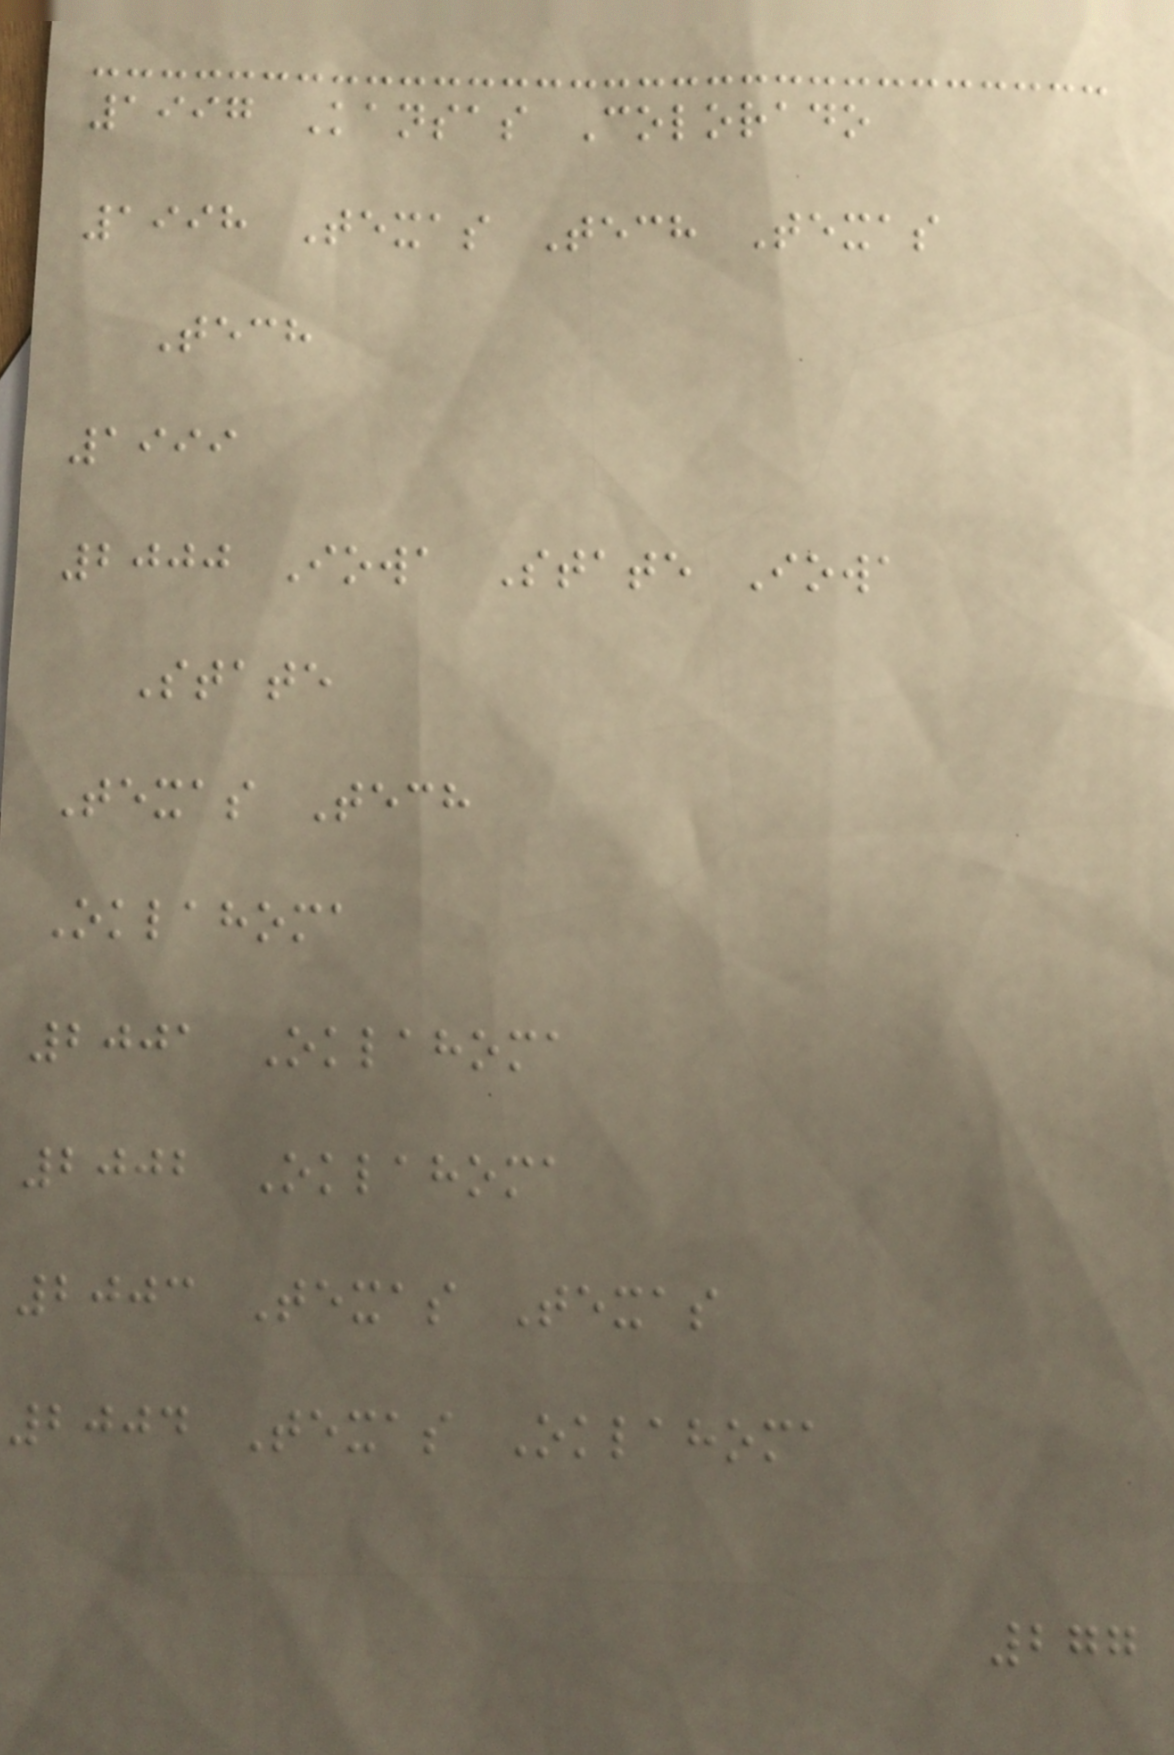1997 Kansas Colorado
1998 Texas Tech Texas
Tech
1999
2000 Iowa State Iowa
State
Texas Tech
Oklahoma
2001 Oklahoma
2002 Oklahoma
2003 Texas Texas
2004 Texas Oklahoma
277
